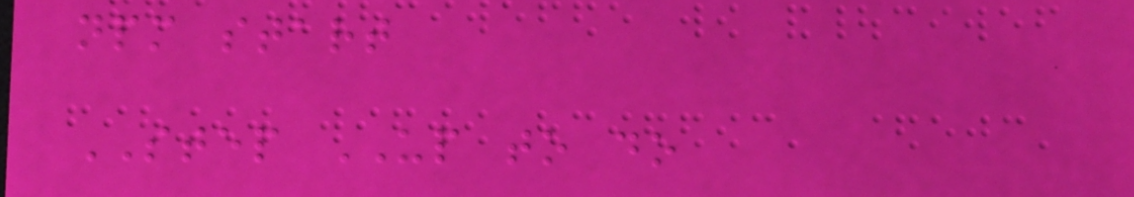npm start
STEP UP to do
